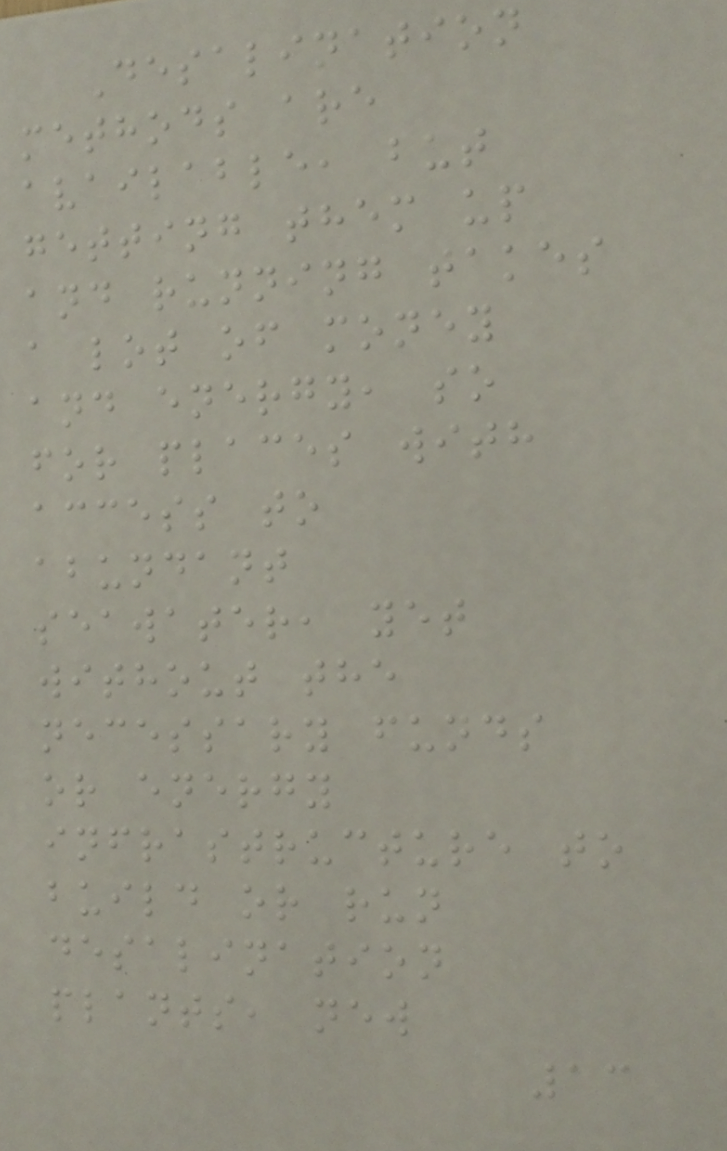Desalination
methods are
available, but
getting them up
and running takes
a lot of money
and energy, so
for places with
access to
abundant
seawater, yet
without the
necessary funds
or energy
infrastructure to
build or run
desalination
plants, new
13
